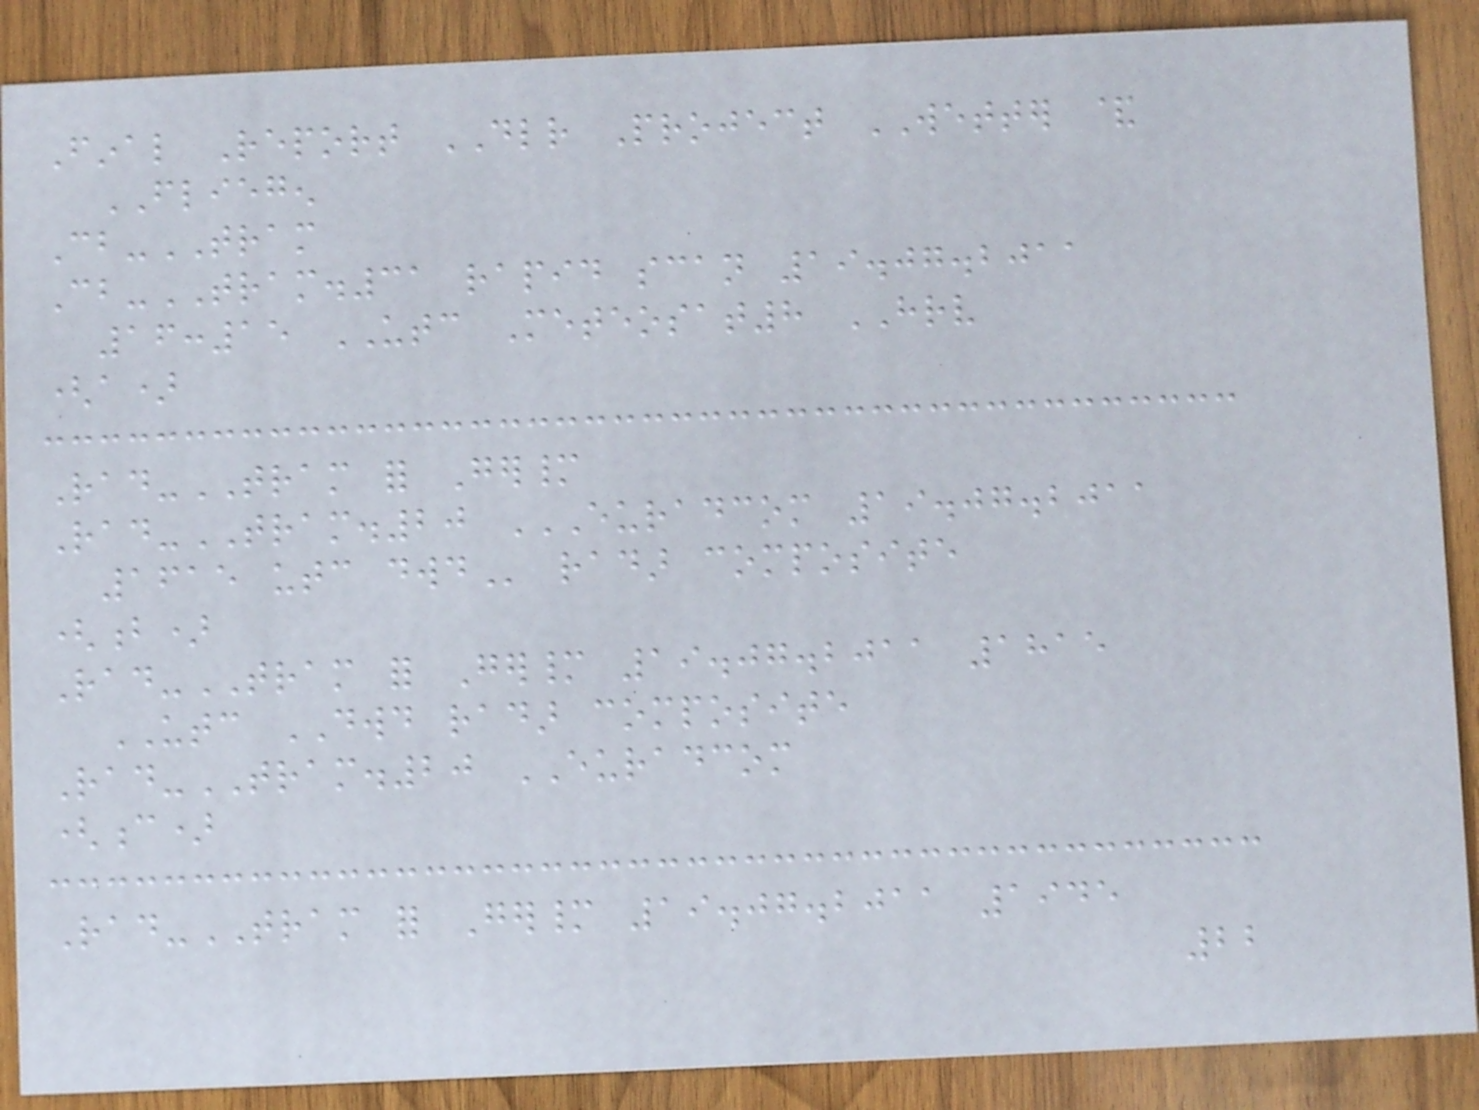Final Report DLR Project WETTER &
FLIEGEN
Cb-TRAM
Cb-TRAM.31 rapid scan 19.07.2011
16:15 UTC Meteosat8 HRV
(a)
Rad-TRAM for Germany
Rad-TRAM.20 EURADCOM 19.07.2011
1615 UTC DWD radar composite
(b)
Rad-TRAM for Germany 19.07.2011 1815
UTC DWD radar composite
Rad-TRAM.20 EURADCOM
(c)
Rad-TRAM for Germany 19.07.2011 1945
22
